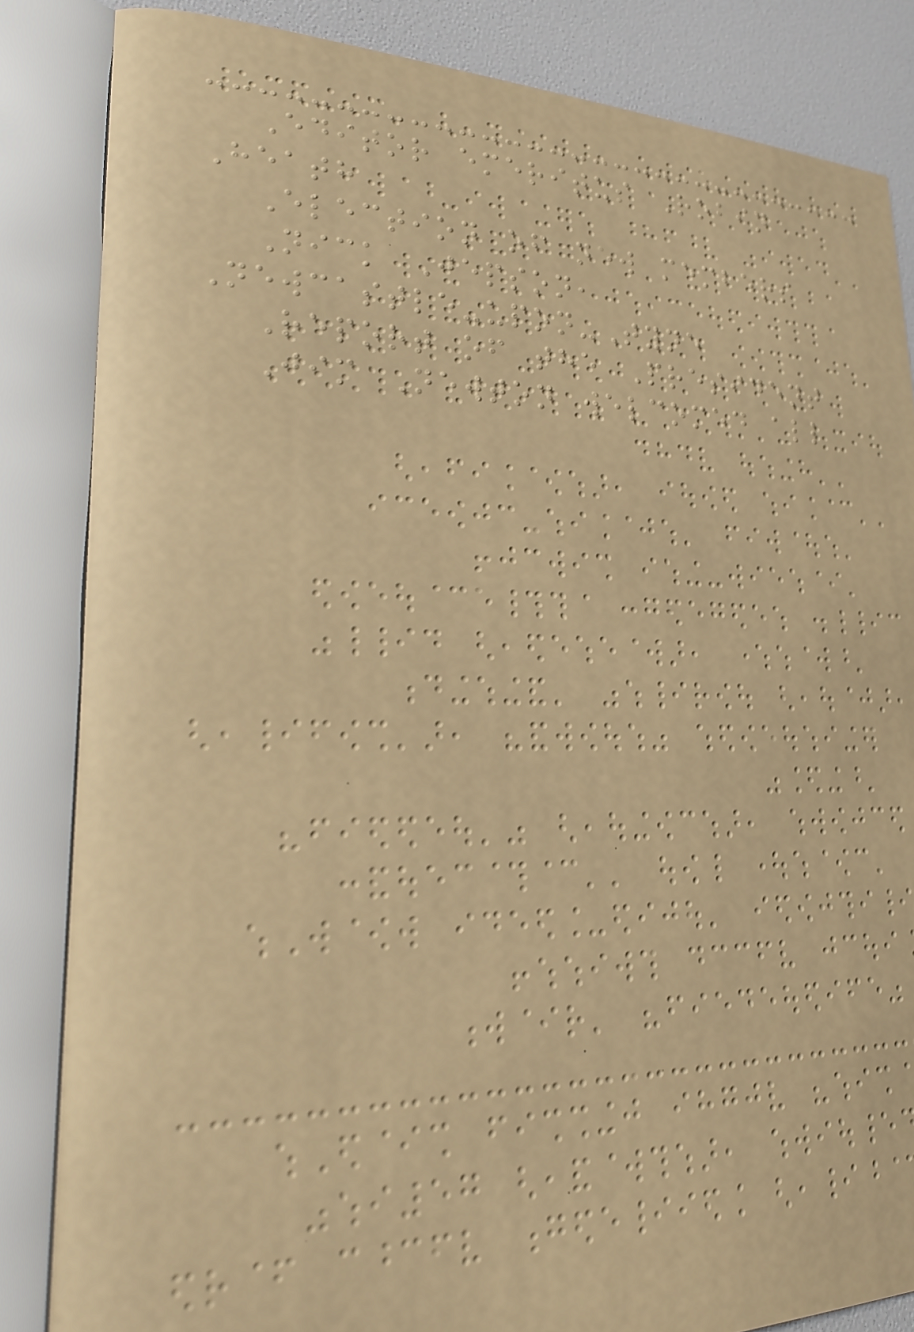Editor emeritus Robin
Heath
Election of new members
Nick Jepson,
Newcastle-upon-Tyne
Report of the President
Jim Newton welcomed all
